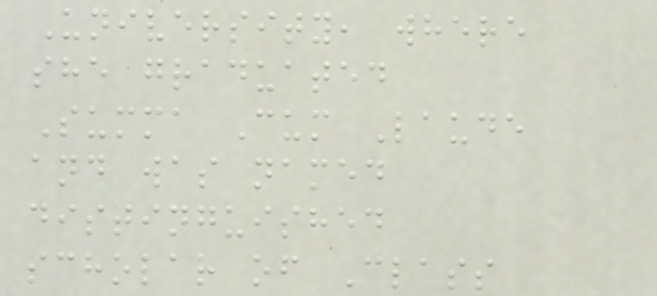University, where
she graduated
Summa Cum Laude
and was named
distinguished
scholar of Class
